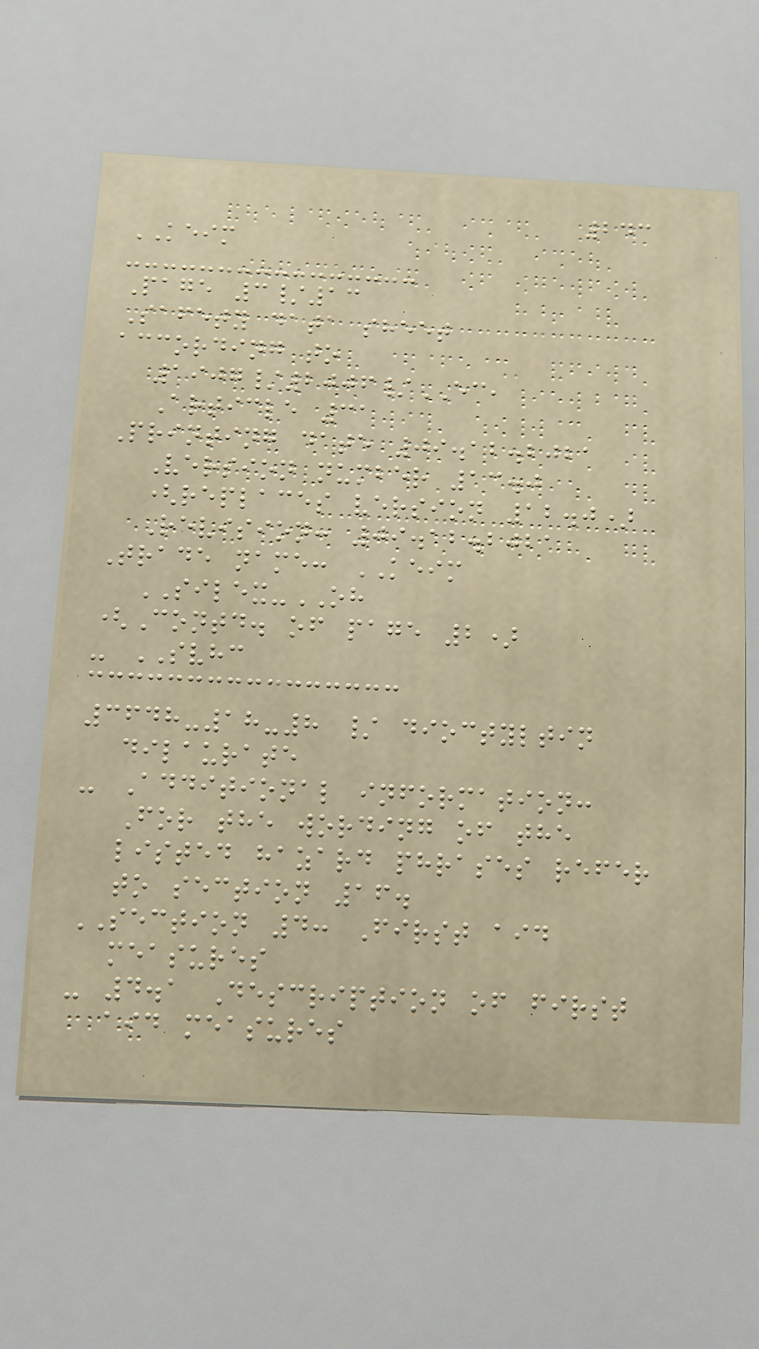243
KEIM
Page 3/13
Safety data sheet
according to
1907/2006/EC,
Article 31
Printing date 09.12.2021
Version number 13.0
(replaces version 12.0)
Revision: 09.12.2021
Trade name: KEIM
SILEX-OH
(Contd. of page 2)
- SVHC
3648-18-8 / dioctyltin
dilaurate
- Additional information:
For the wording of the
listed hazard phrases refer
to section 16.
SECTION 4: First aid
measures
- 4.1 Description of first
aid measures
